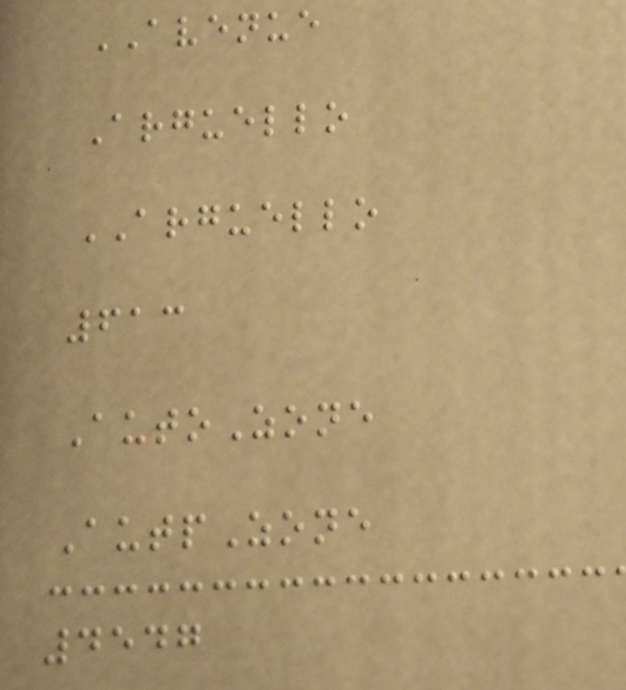AVENUE
Arguello
ARGUELLO
613
AutoZone
AutpZone
4547
